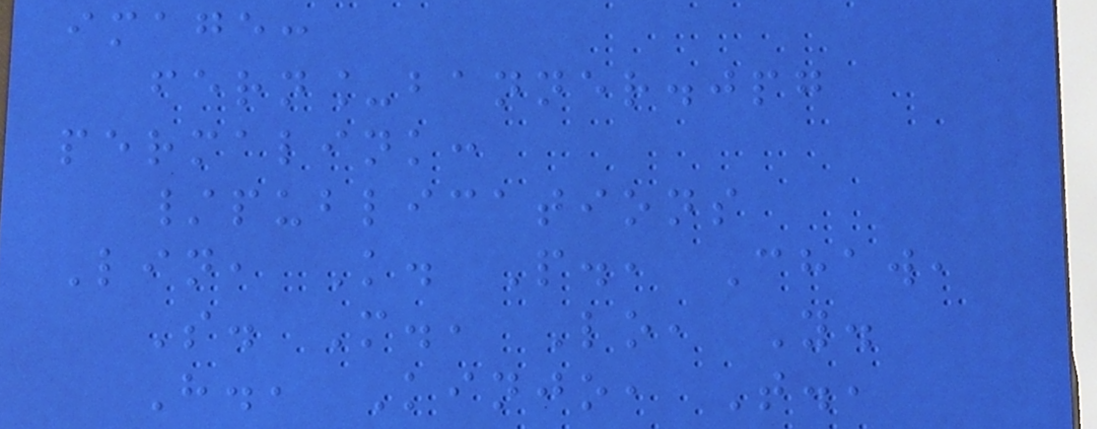image:
fern_banner.jpg
permalink:
/publications
Lin, K. P., Chaw,
S. M., Lo, Y.
H., Kinjo, T.,
